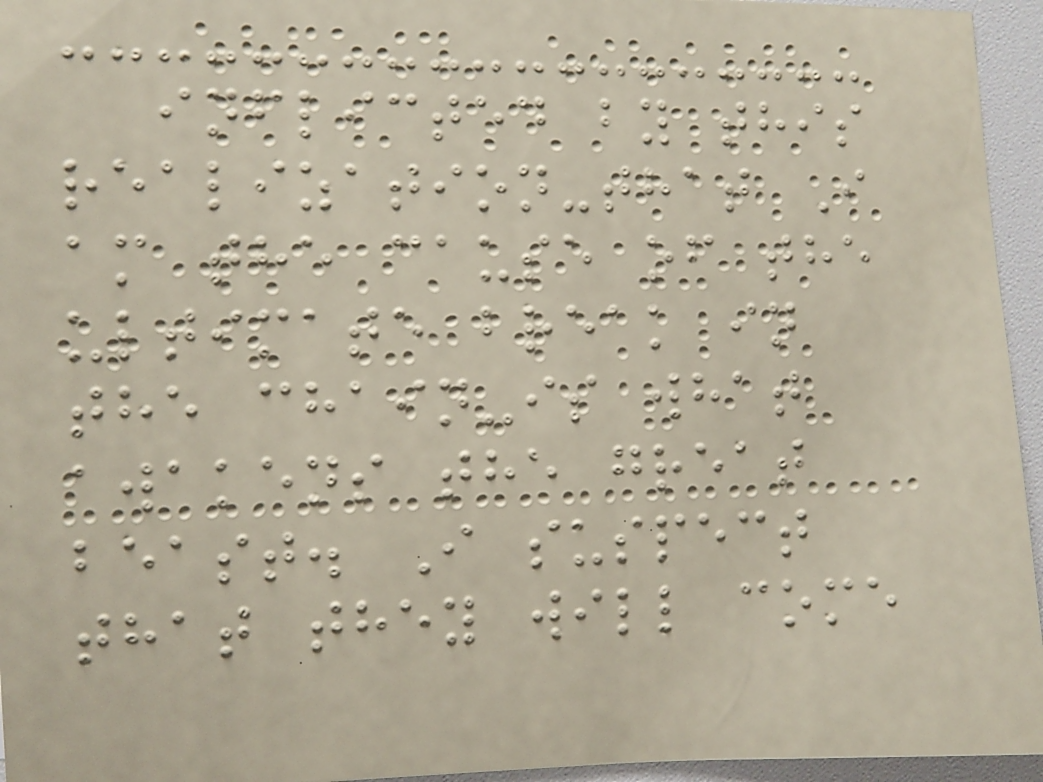inflicted by this
realization-that I
am the cause of the
ultimate break in
the chain-is what
awakens the great
beast. I suspect
that they will come
